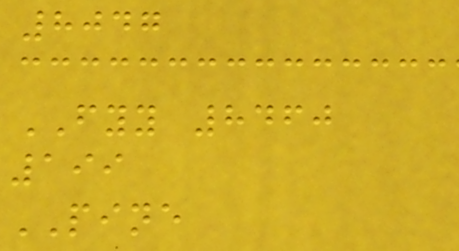8047
FYY 8460
199
PINE
